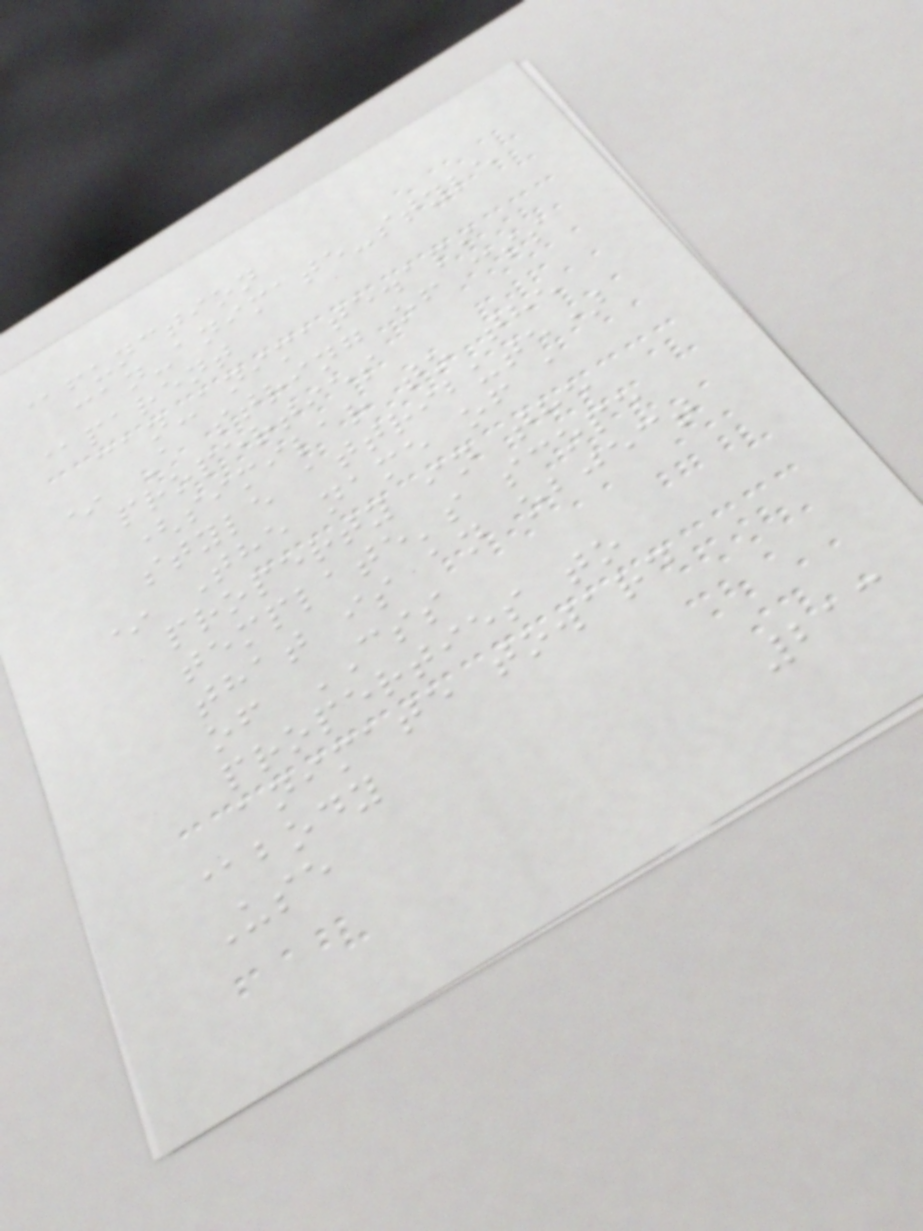@function
can-animate-style
@parent
can-animate.api
* A string of css
properties
(similar to the
style attribute)
* The name of a
property in the
template's scope
that is an object
of CSS
properties to
animate toward
@body
Use
213
